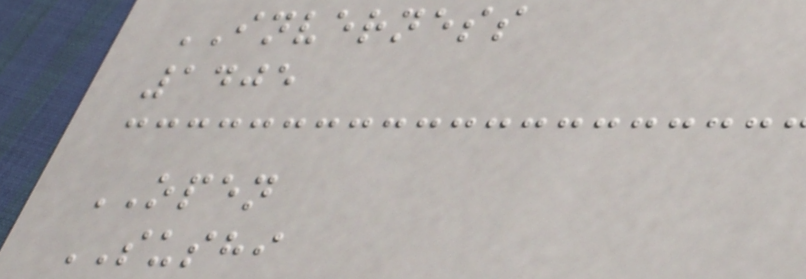INVERNESS
1405
OPEN
SUSHI
